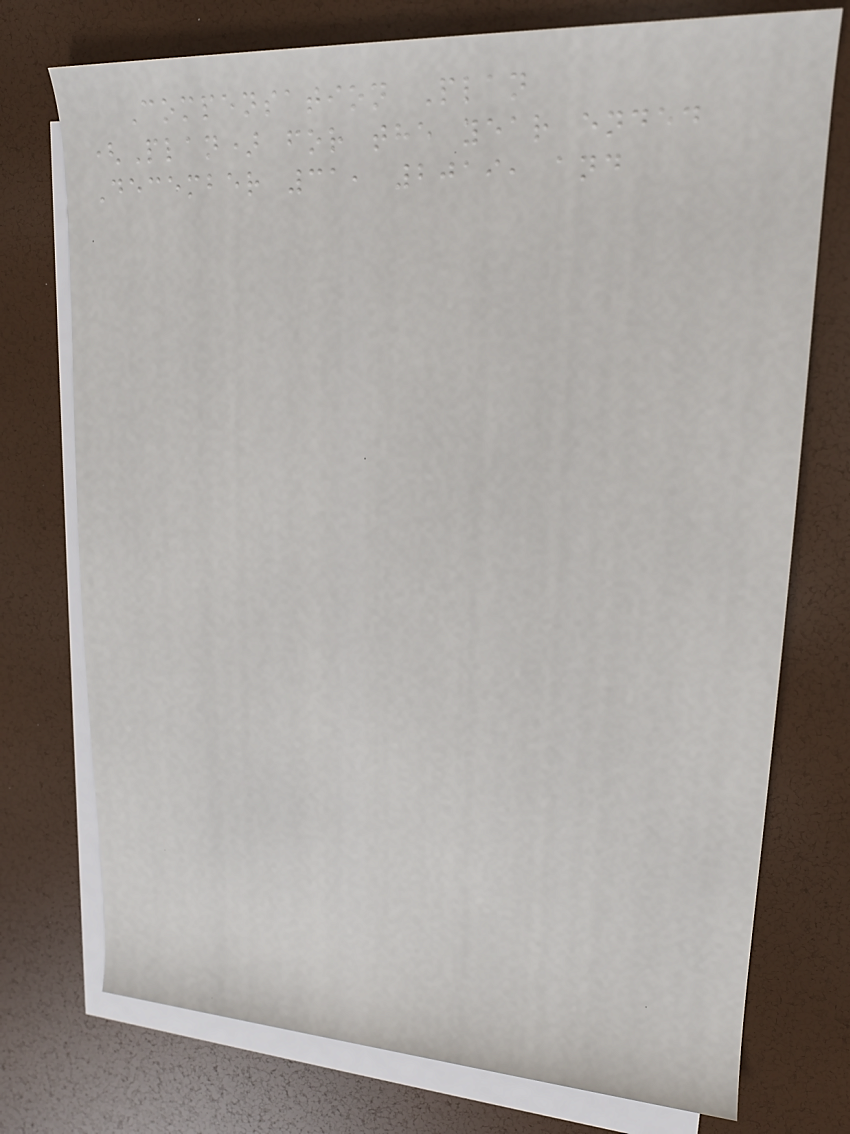Compensation Plan
(Plan) for the year ended
December 31, 2019, and
